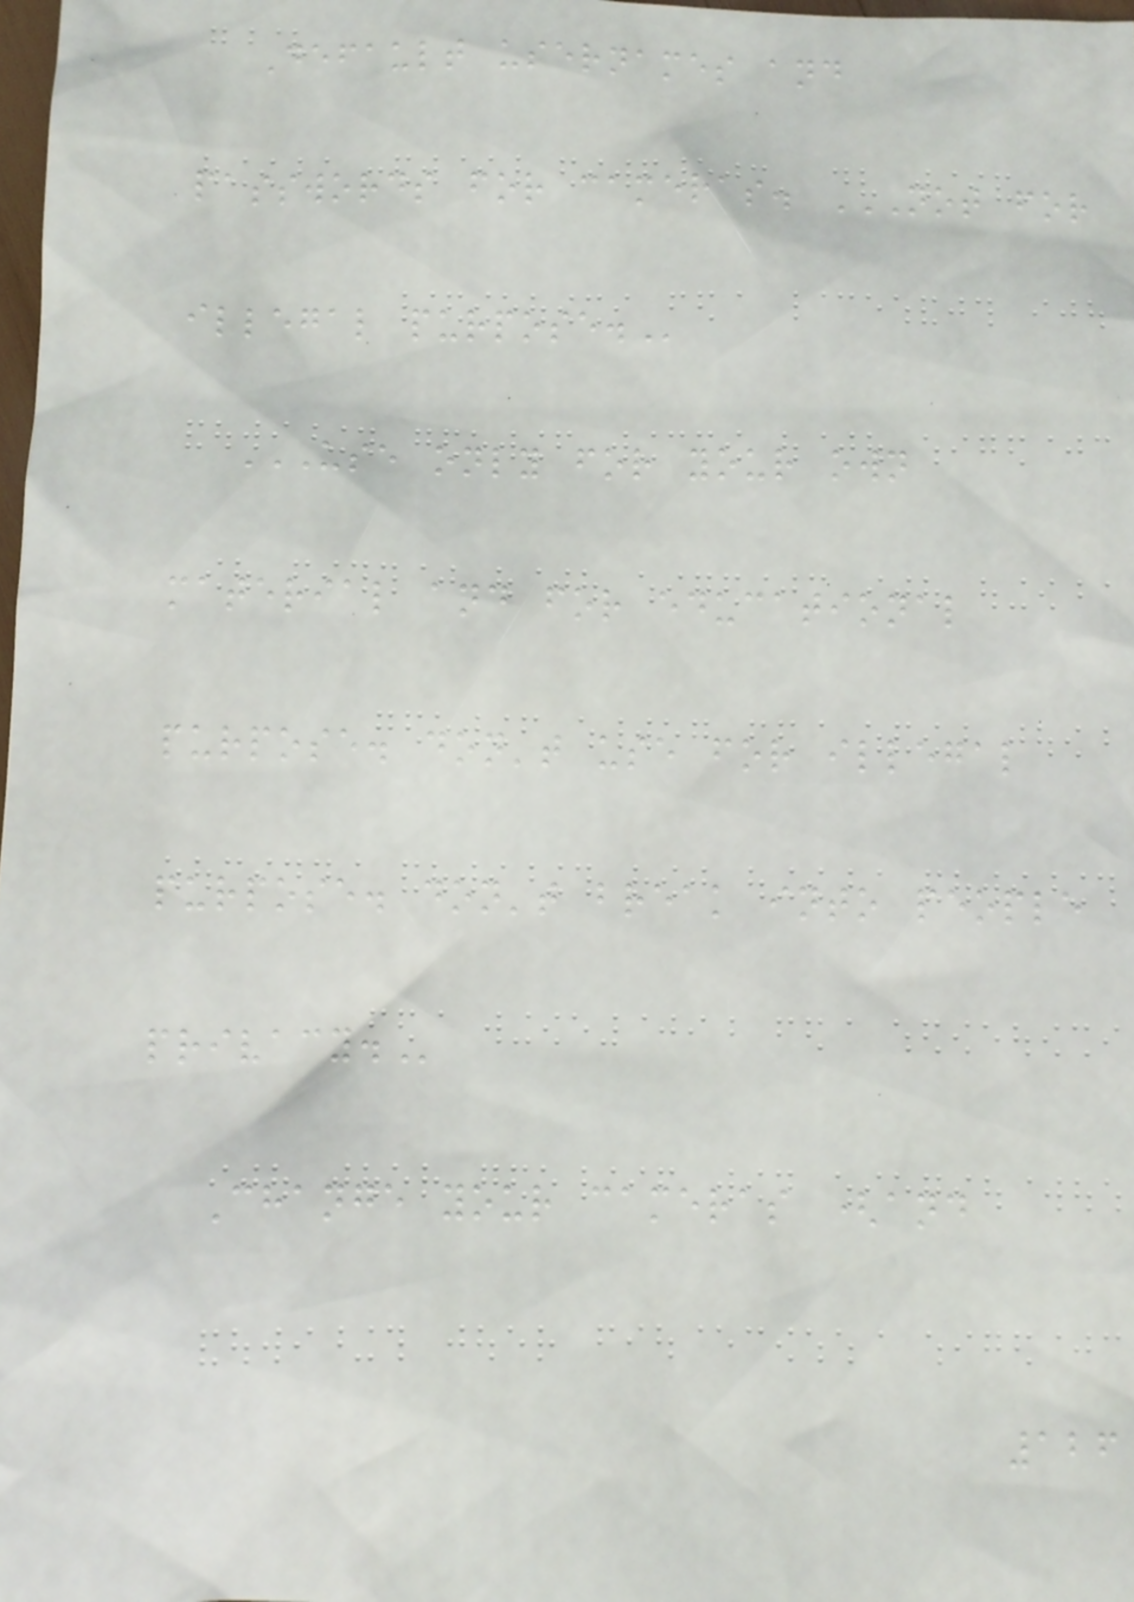Default usernames and
passwords for cameras. NOT FOR
ILLEGAL PURPOSE.
USE ONLY FOR YOUR OWN
MATERIAL AND FOR EDUCATIONAL
PURPOSE. DON'T USE FOR ILLEGAL
PURPOSE. DON'T BREAK INTO PEOPLE
PRIVACY.
Change your cameras (and
126
